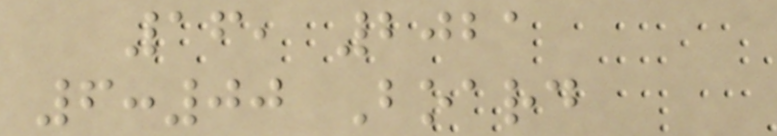16, 2021
6:00 Board
